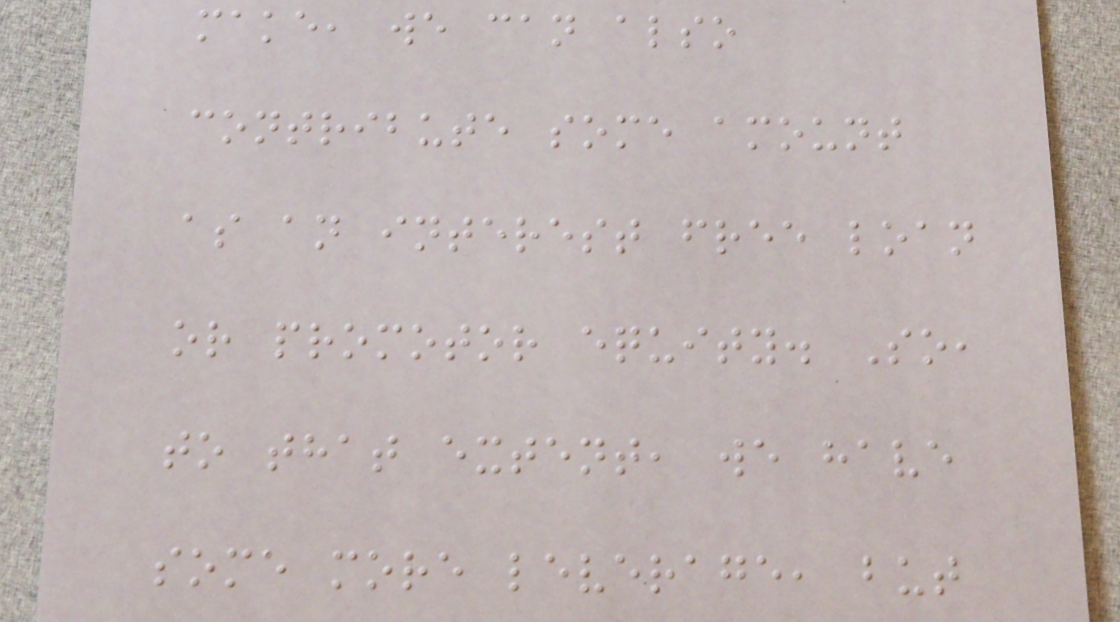make, we can also
contribute some amount
as an interest free loan
or promotor equity. So,
to that extent, we have
some more leverage, but
